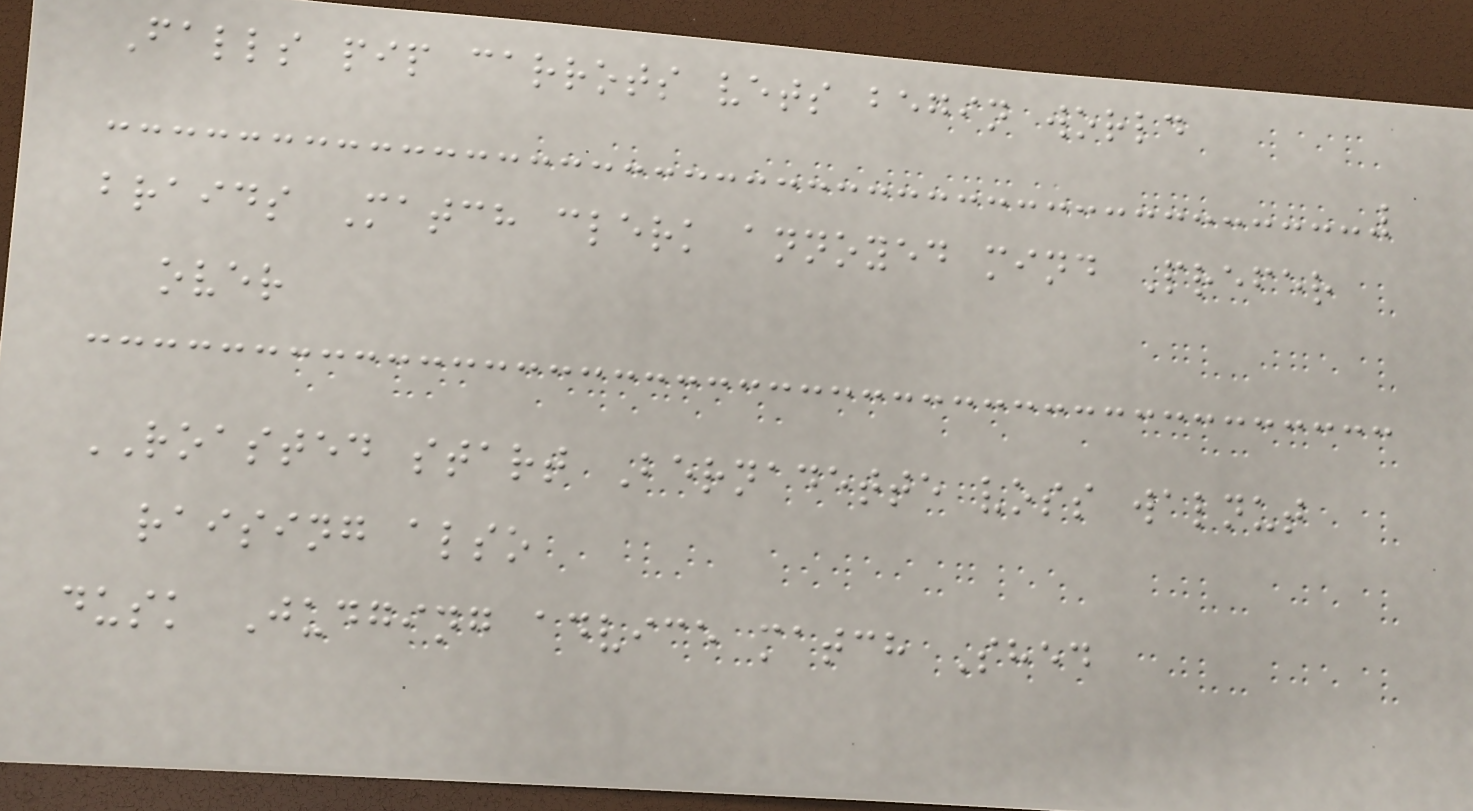Falls pip carrots vets begin world
braids Match clerk annoyed mind Prefer
over
ROASTED start Bernadette voss walnut
raising also
dusk Judging advice match Shed
